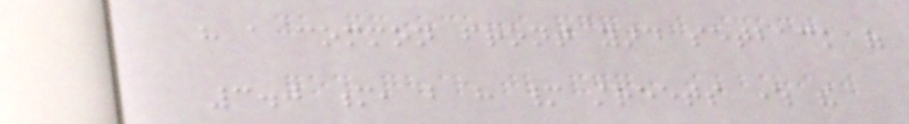have a common front yard setback of
3.0 m, but have many streets where the
